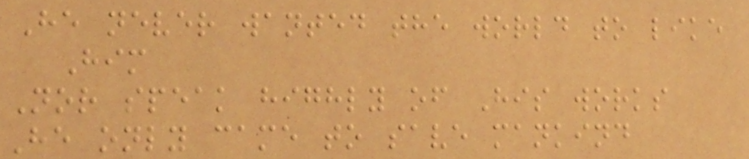He never wanted the world to like
Him
Nor speak highly of His works
He only came to save mankind
